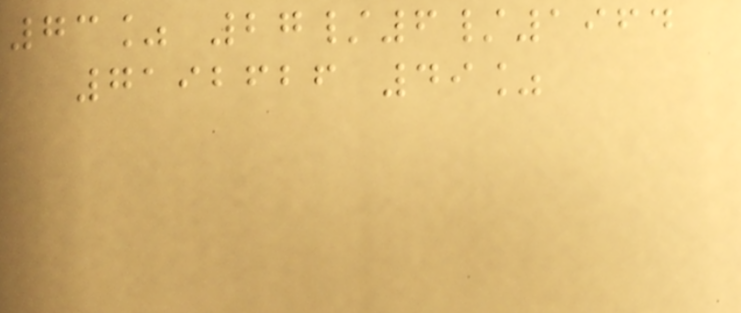73% 27/6/1964
7192626 49%
